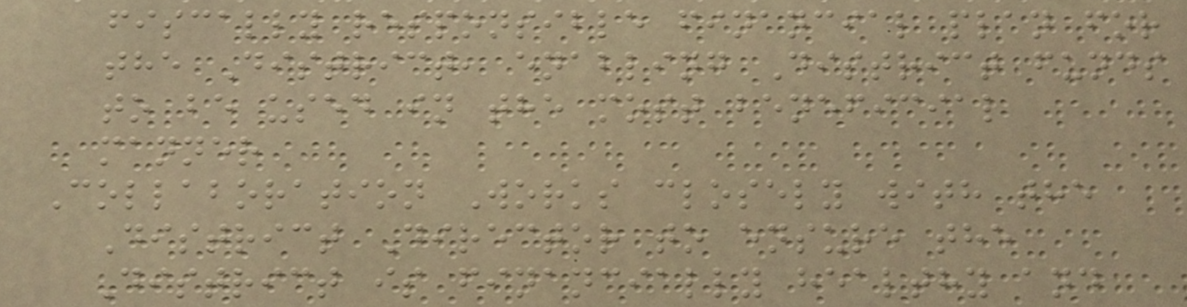fiscally responsible financial plan for
the District, enabling District funds
to be used in the most beneficial
manner
Collaboration Works closely with the
District Director to ensure the
District is financially healthy and
